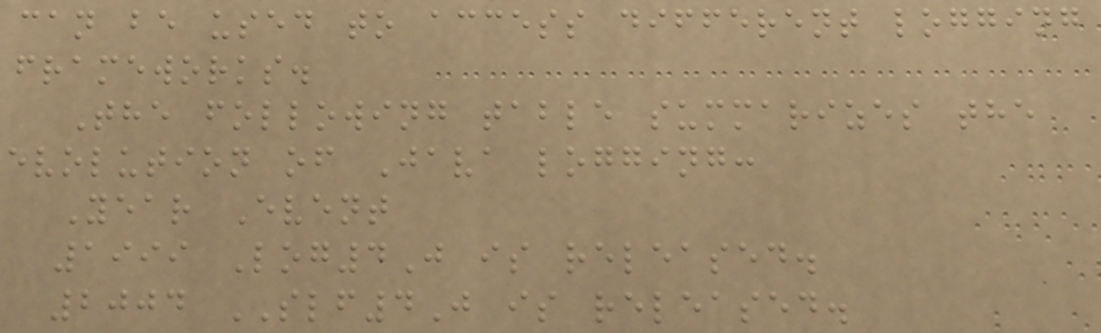can be used to access different logging
frameworks.
The following table summarizes the
evolution of Java logging:
Year Event
1999 Log4J is released.
2004 SLF4J is released.
